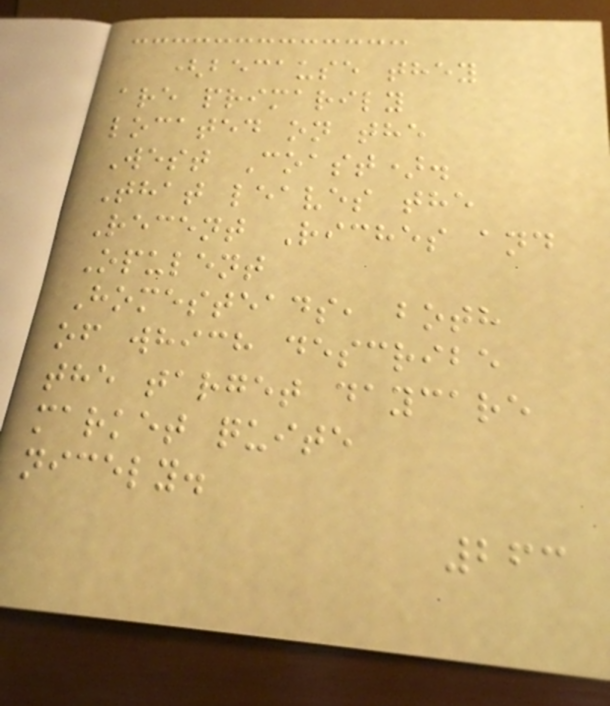(because they
are primarily
located on the
West Coast).
That leaves the
Recent Riches and
Opulent
Homesteads, both
of which describe
the target daycare
market quite
nicely.
263
